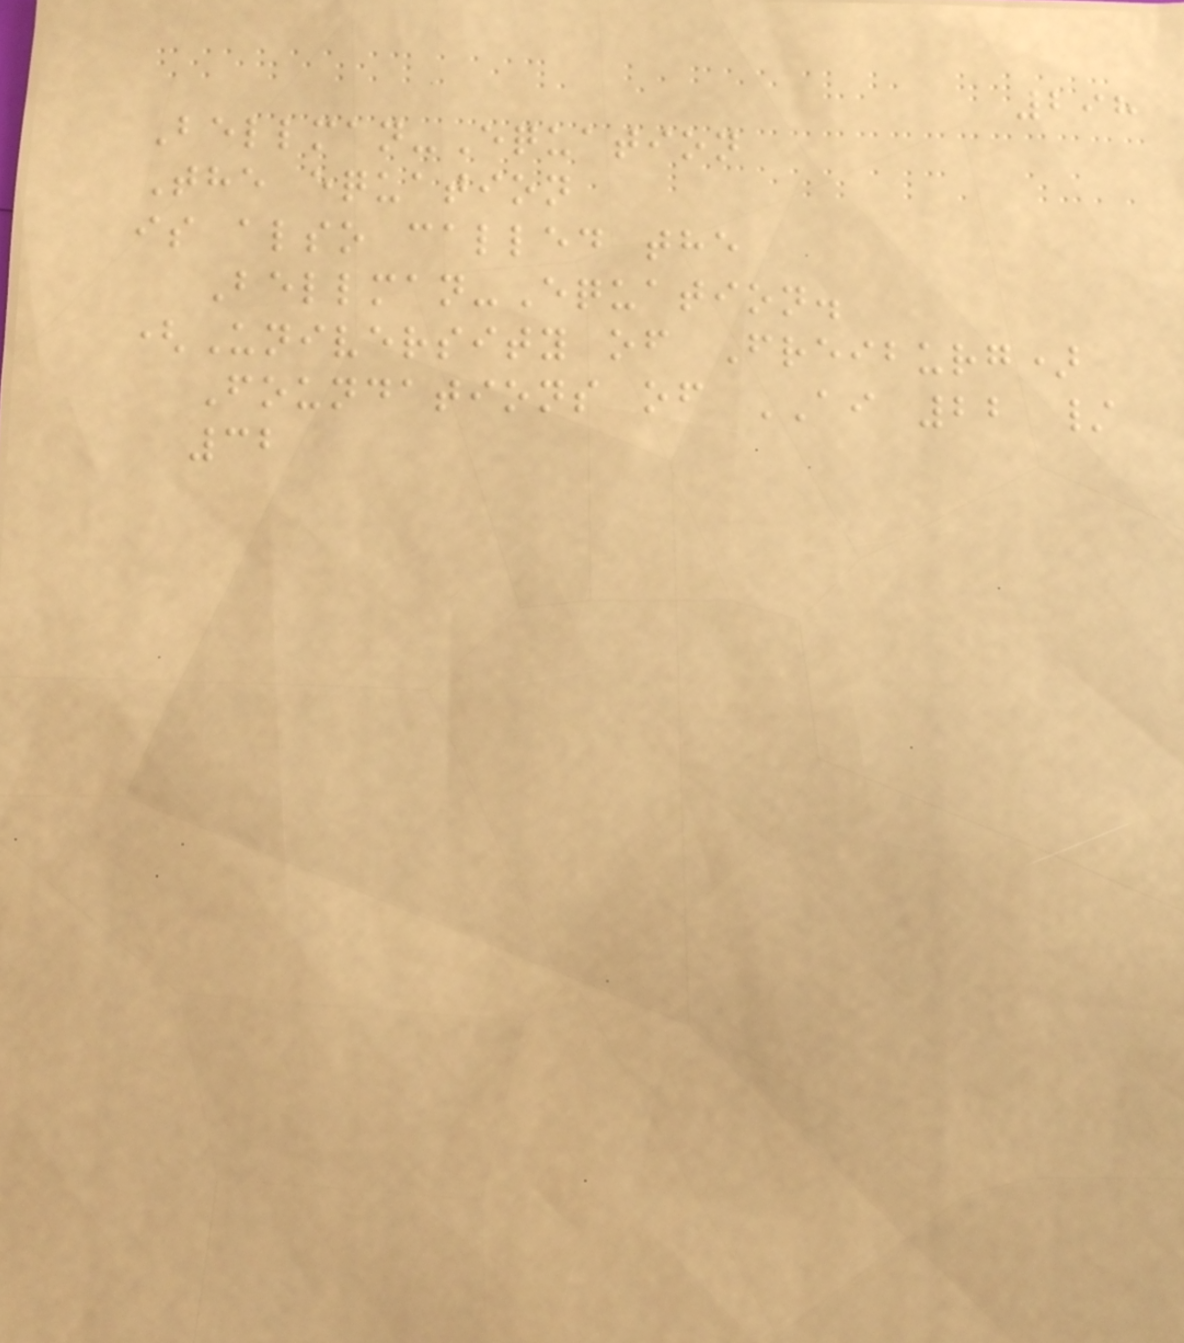298
Bellman-Equation
The equation
is also called the
Bellman-Equation.
(University of Freiburg)
Foundations of AI 22 /
32
